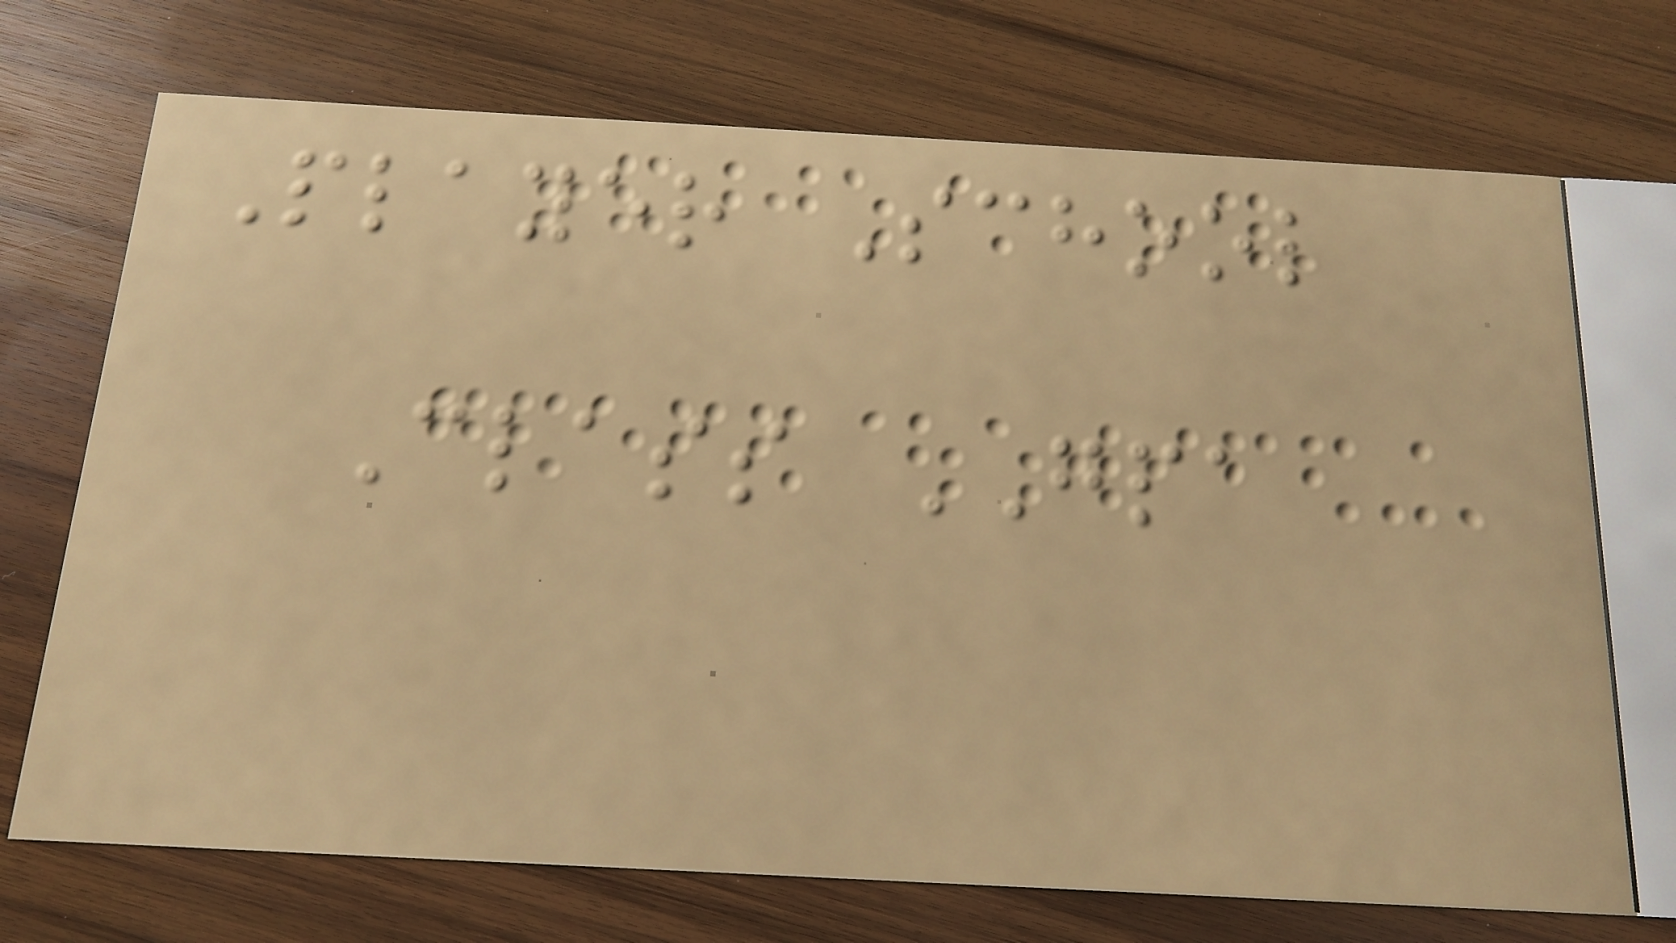Player School
Class GPA
